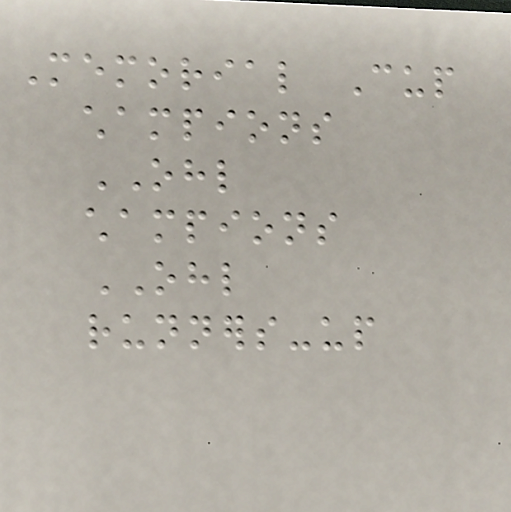Memorial Cup
champions
OHL
champions
OHL
runners-up
